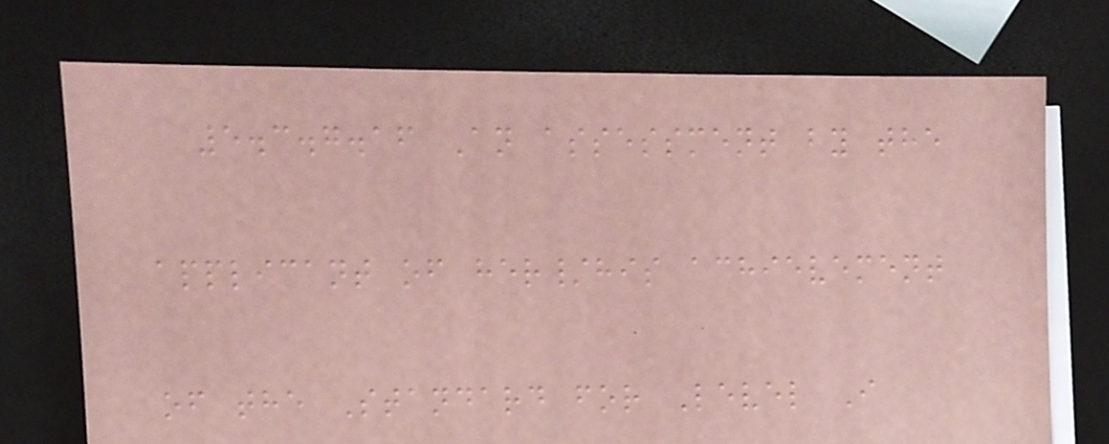5.3.7.16 An assessment by the
applicant of her/his achievement
of the Standard for Level I
